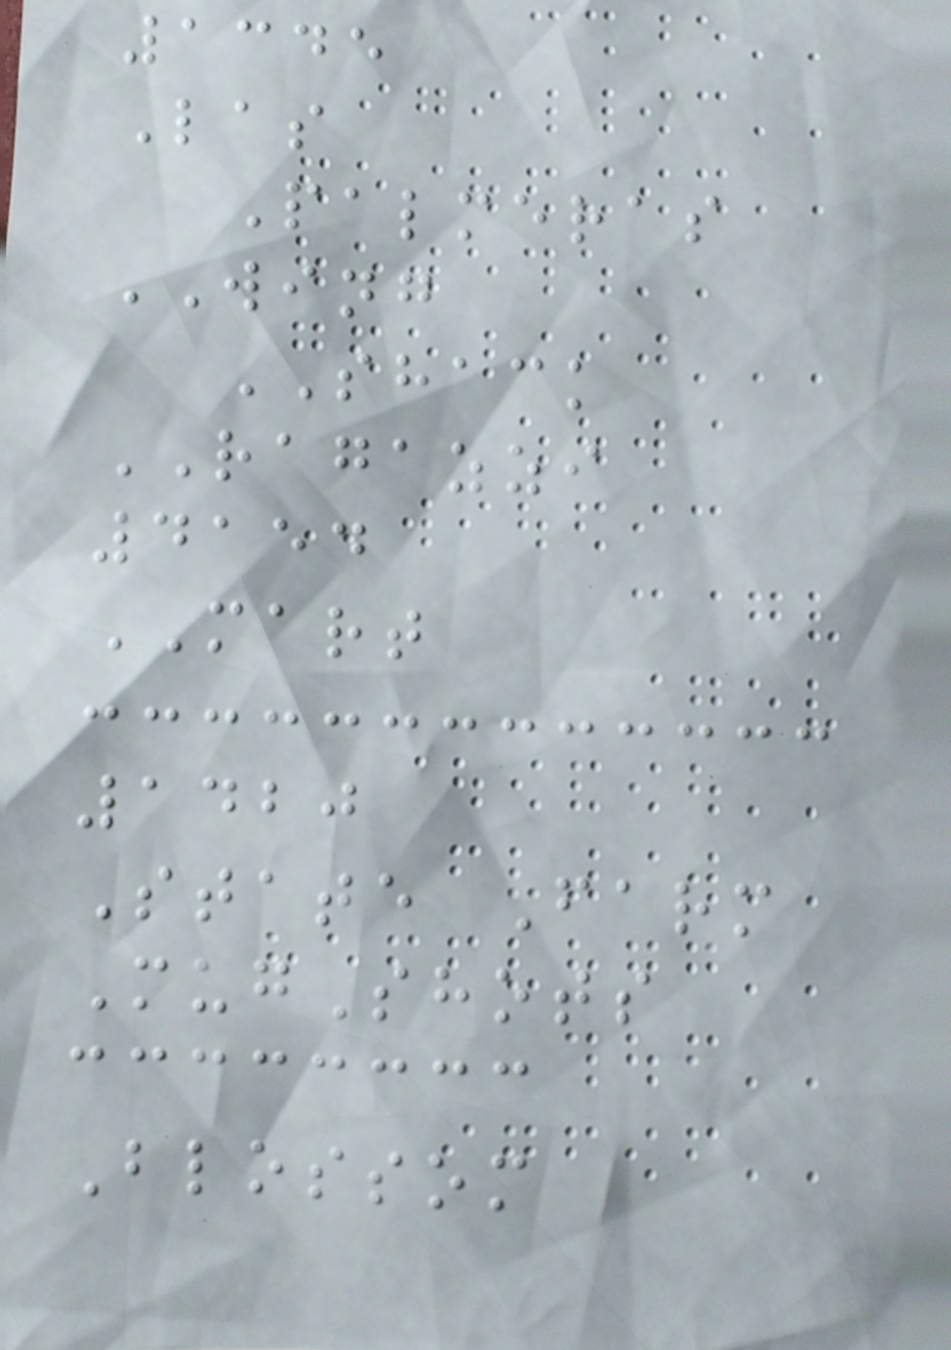1345
Las
Palmeras
WING
SHACK
RAGAZZI
4154
MART
1420
State Farm
MugShots
Blossom
